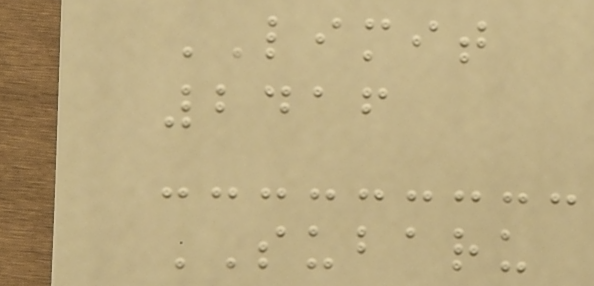LIMIT
2416
SUBARU
